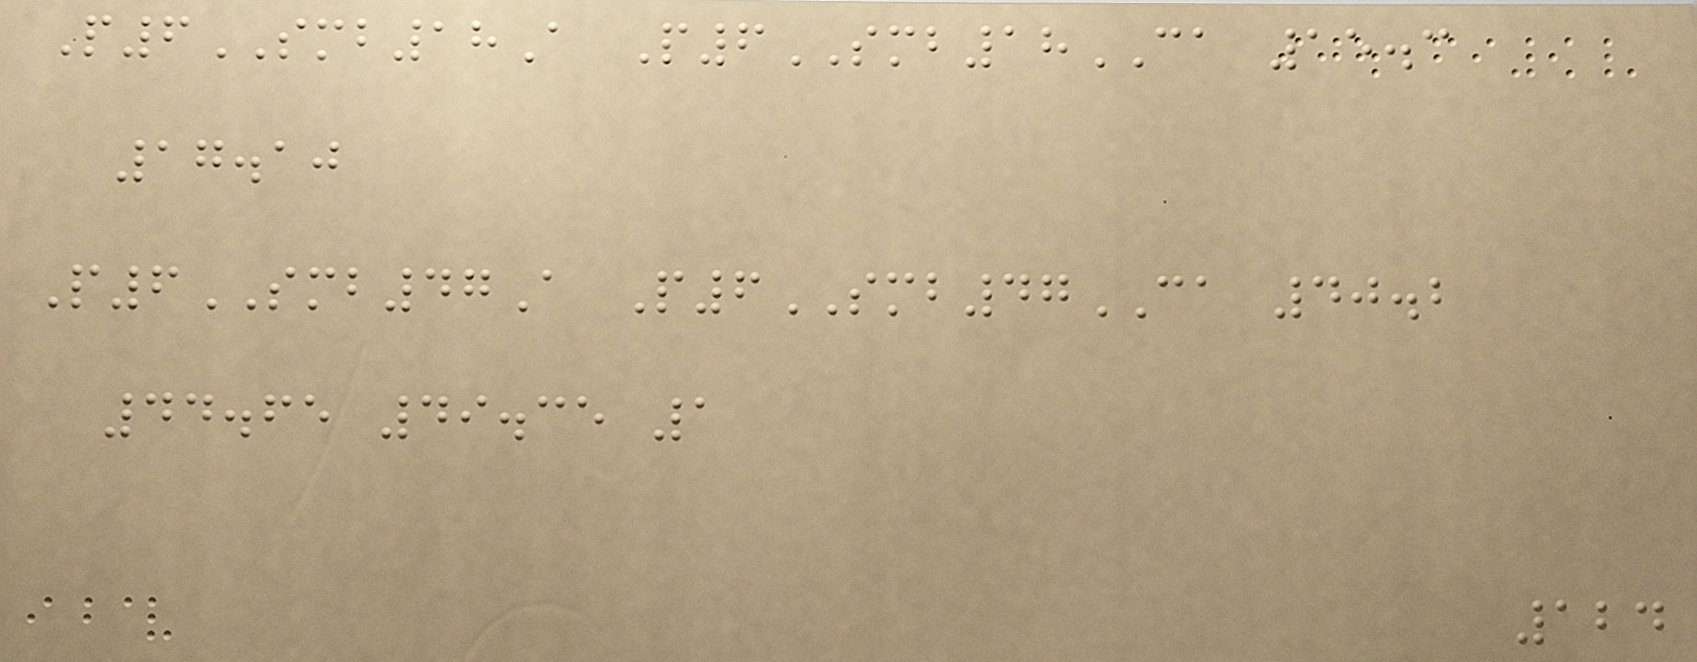P6SMB18A P6SMB18CA 15.3
17.10
P6SMB47A P6SMB47CA 40.2
44.65 49.35 1
124
